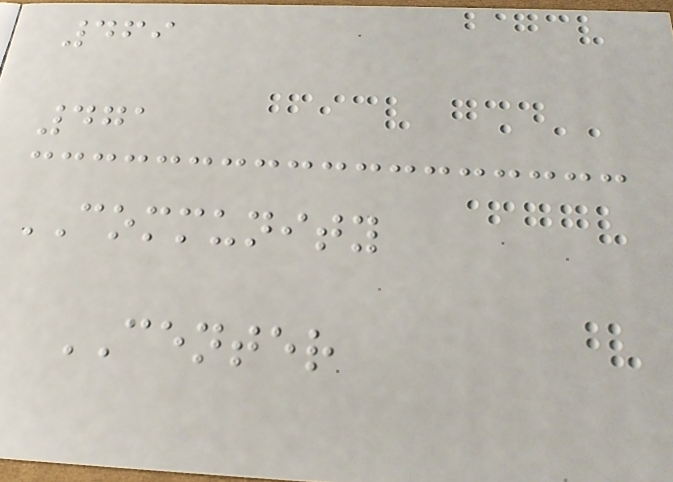469
471
COMMUNITY
CENTER
